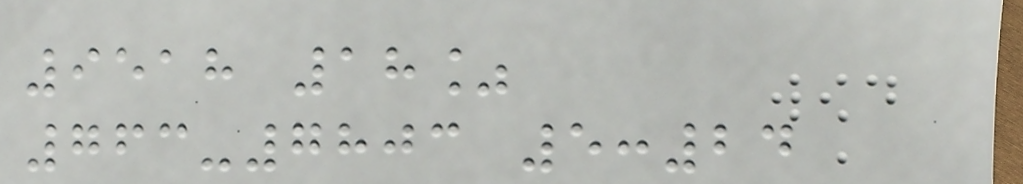9518 18%
763-7803 5:24
